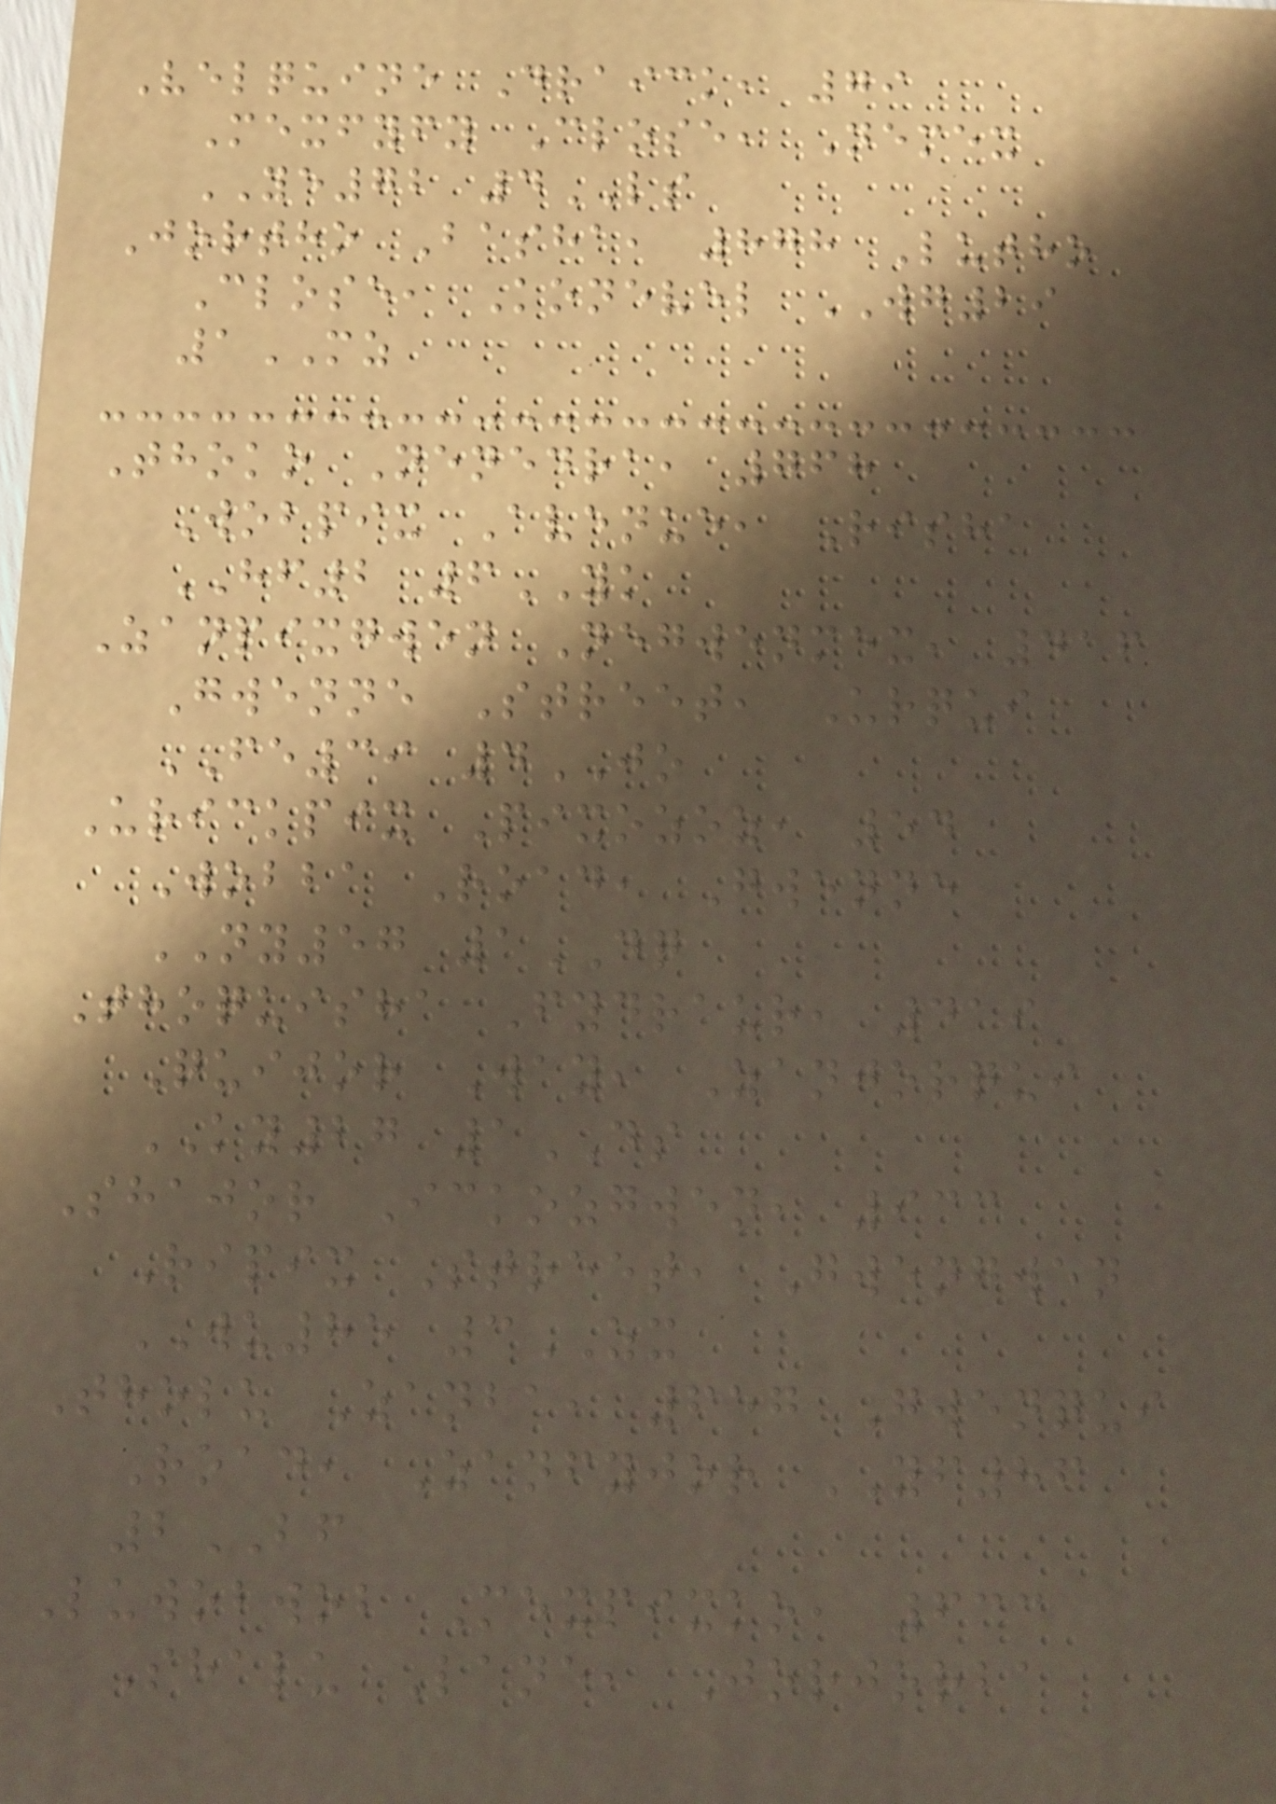Velquine Draick, 79
Mexfyfy Close, Nemex
YE72 4LS
Jortho Basha, 878 Lutho
Close, Konevel WG29
1MZ
Thoko Nenedra, 768
Wobpix Avenue, Risha
HF2 6YK
Zanpixgwen Negwenmex, 416
Gwenne Street, Urqui
FE39 4JO
Urickpix Pixozoz, 54
Wobba Road, Gwenne
NY57 1DQ
Thoquisha Fydraur, 419
Quijor Way, Zanjorqui
KY27 1DS
Shajor Ickozgwen, 933
Ripix Street, Gwengwen
WU85 3ZX
Tholu Zanba, 657 Gwenqui
Road, Zanfyjor YF86
2BF
Luwobwob Mexpixko, 633
Shalu Lane, Jorjorba
